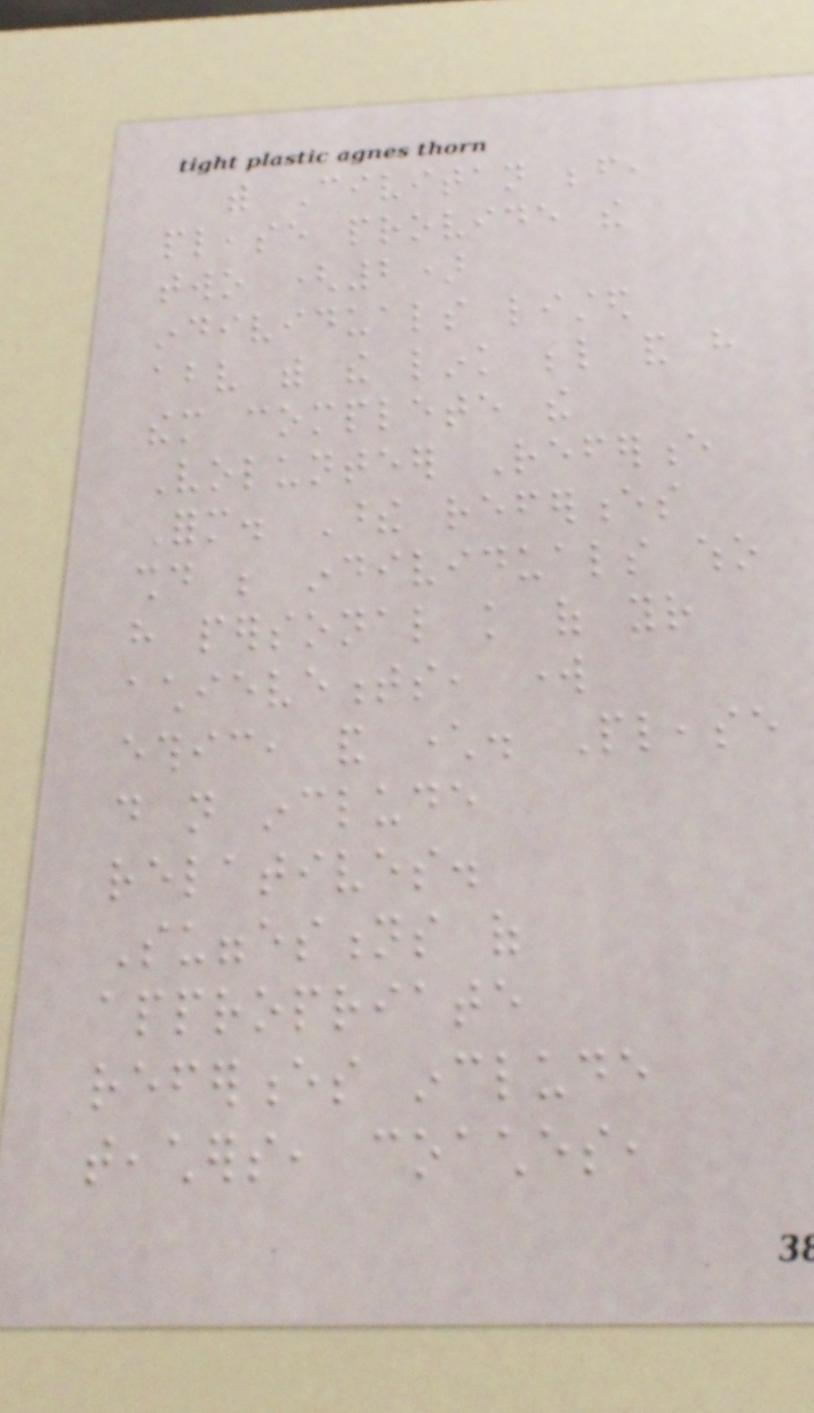with Civitan before,
please provide the
two (2)
individuals listed
above with the link below and have
them complete the
Volunteer Reference
Form. These references
should be individuals who
have personal knowledge of your
achievements, work
ethic, and character. Please
do not include
relatives.
Suggestions of
appropriate
references include
teachers, coaches,
